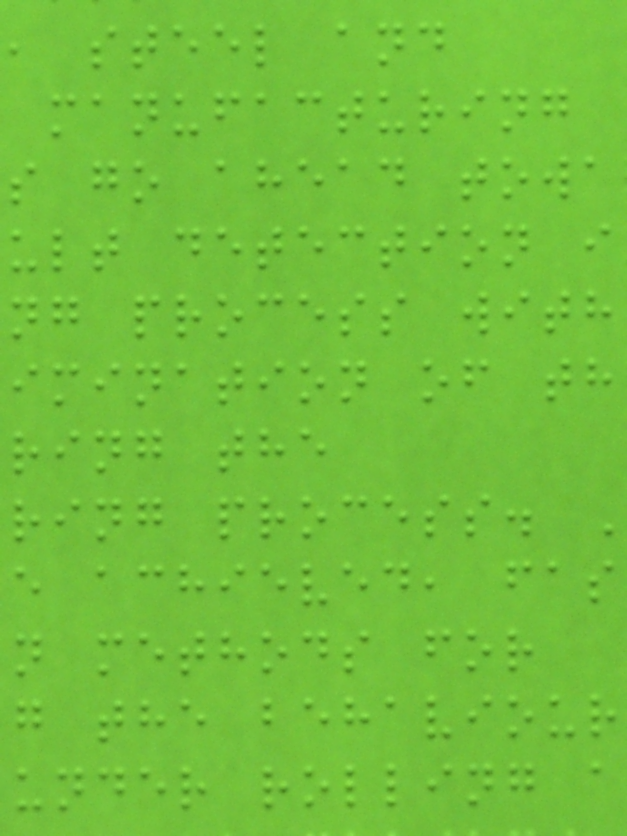, steel and
manufacturing
s go ahead towa
ult detection i
ng process with
imination of th
ring the
ring process.
e achieved, fas
n methods for
g the behaviour
under rolling a
